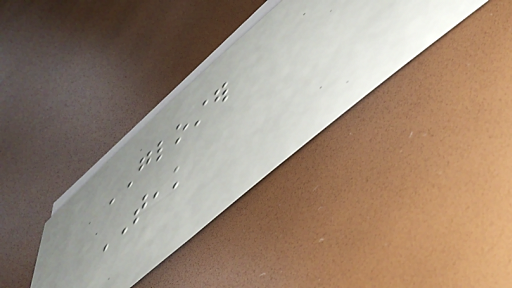GLOSTER
TEAK
